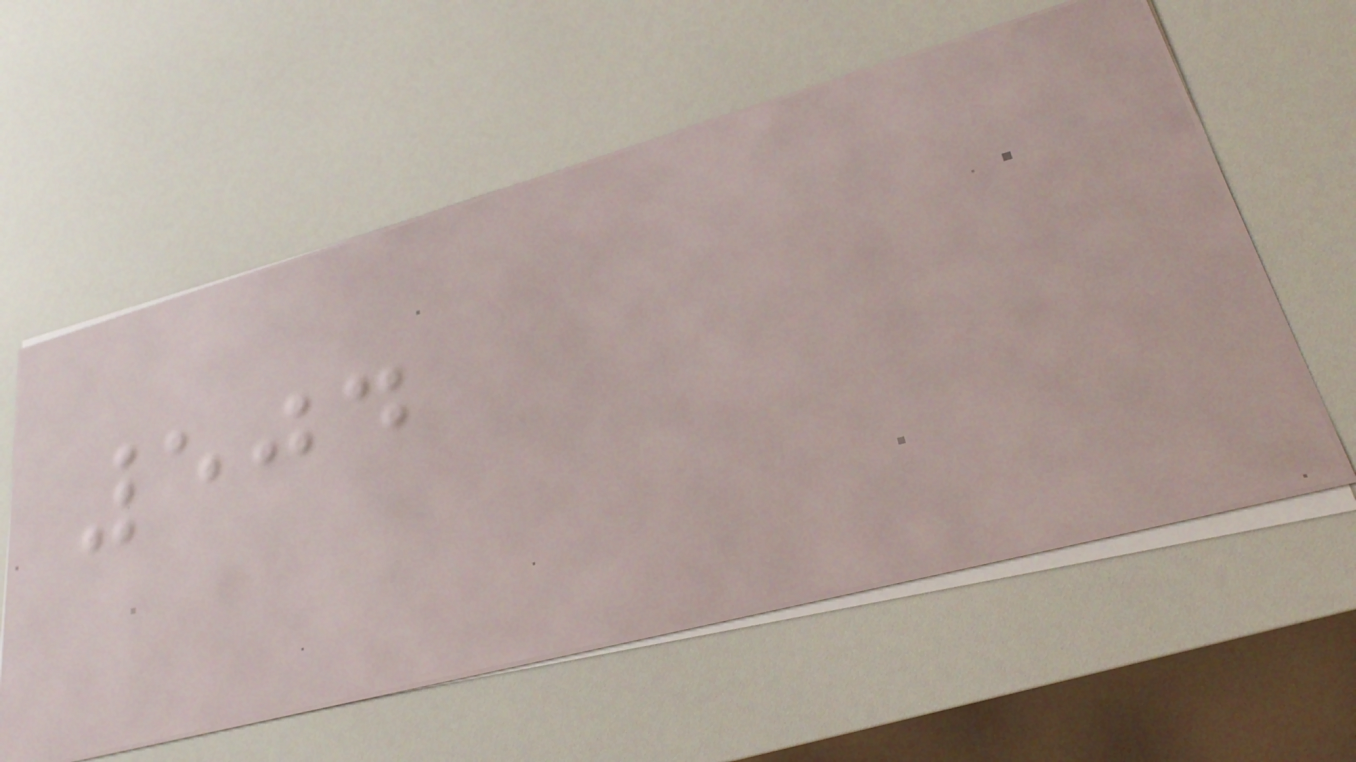504
